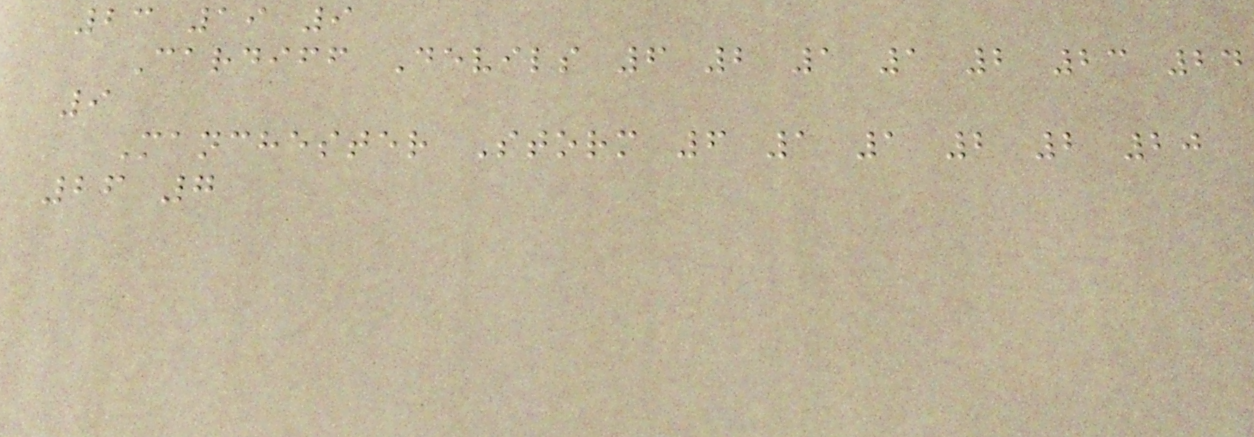23 19 9
Cardiff Devils 6 2 1 1 2 23 24
9
Manchester Storm 6 1 1 2 2 20
26 7
